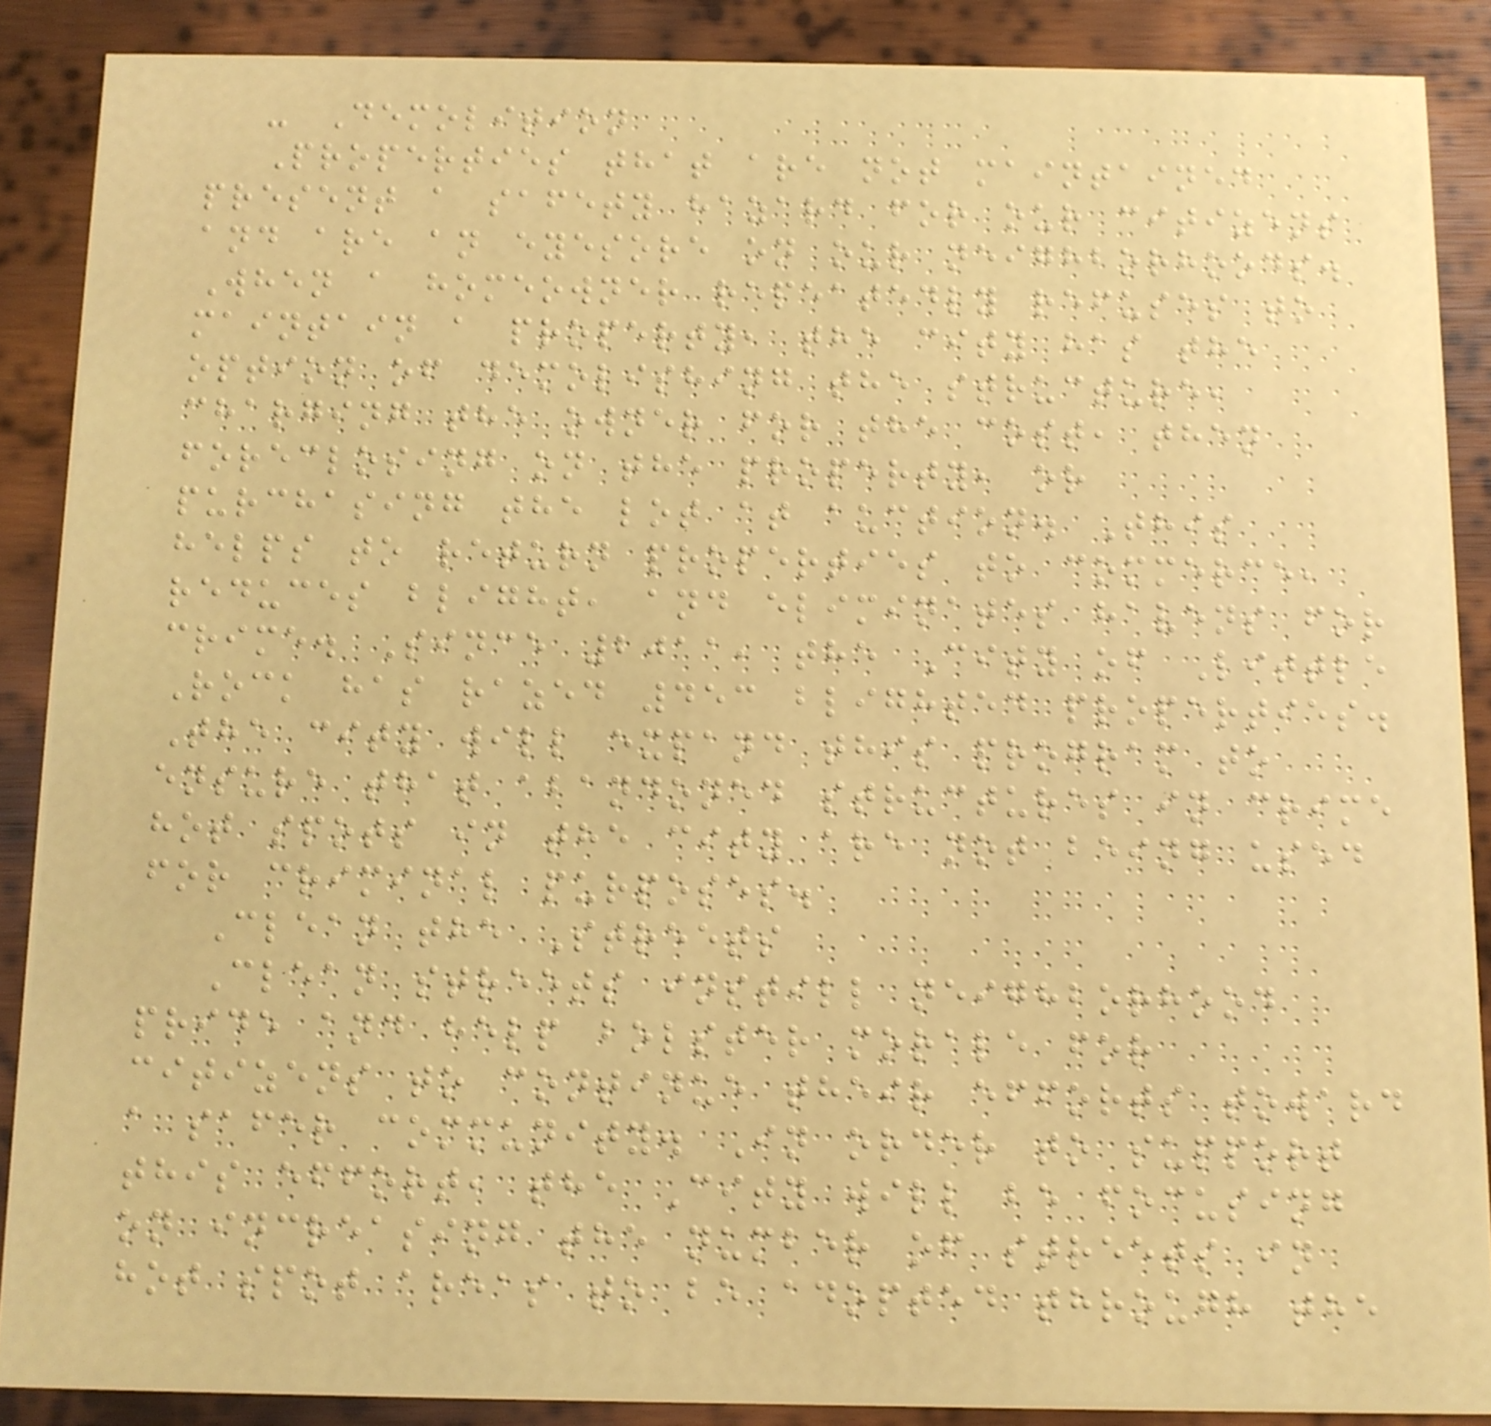- Demolition
Properties that are not maintained
present a safety hazard for our citizens
and are an eyesore on our neighborhoods.
When a homeowner repeatedly refuses to
maintain a property, the city has the
option of demolishing the structure,
charging the owner for the cost, then
foreclosing on the property, or
purchasing the lot at auction. This
helps to return properties to commerce,
reduces blight, and eliminates havens for
crime. Since 2011, the City of Little
Rock has razed 453 blighted properties.
The city will expand this program to
ensure that abandoned structures in crime
hot spots in the city are not being used
for criminal purposes.
Clean the Streets
Clean streets instill neighborhood
pride and help bolster morale for
citizens to continue their efforts toward
a safer community. In order to support
this effort, the City will be focusing
on increasing the number of streets in
hot spot areas to be adopted through the
